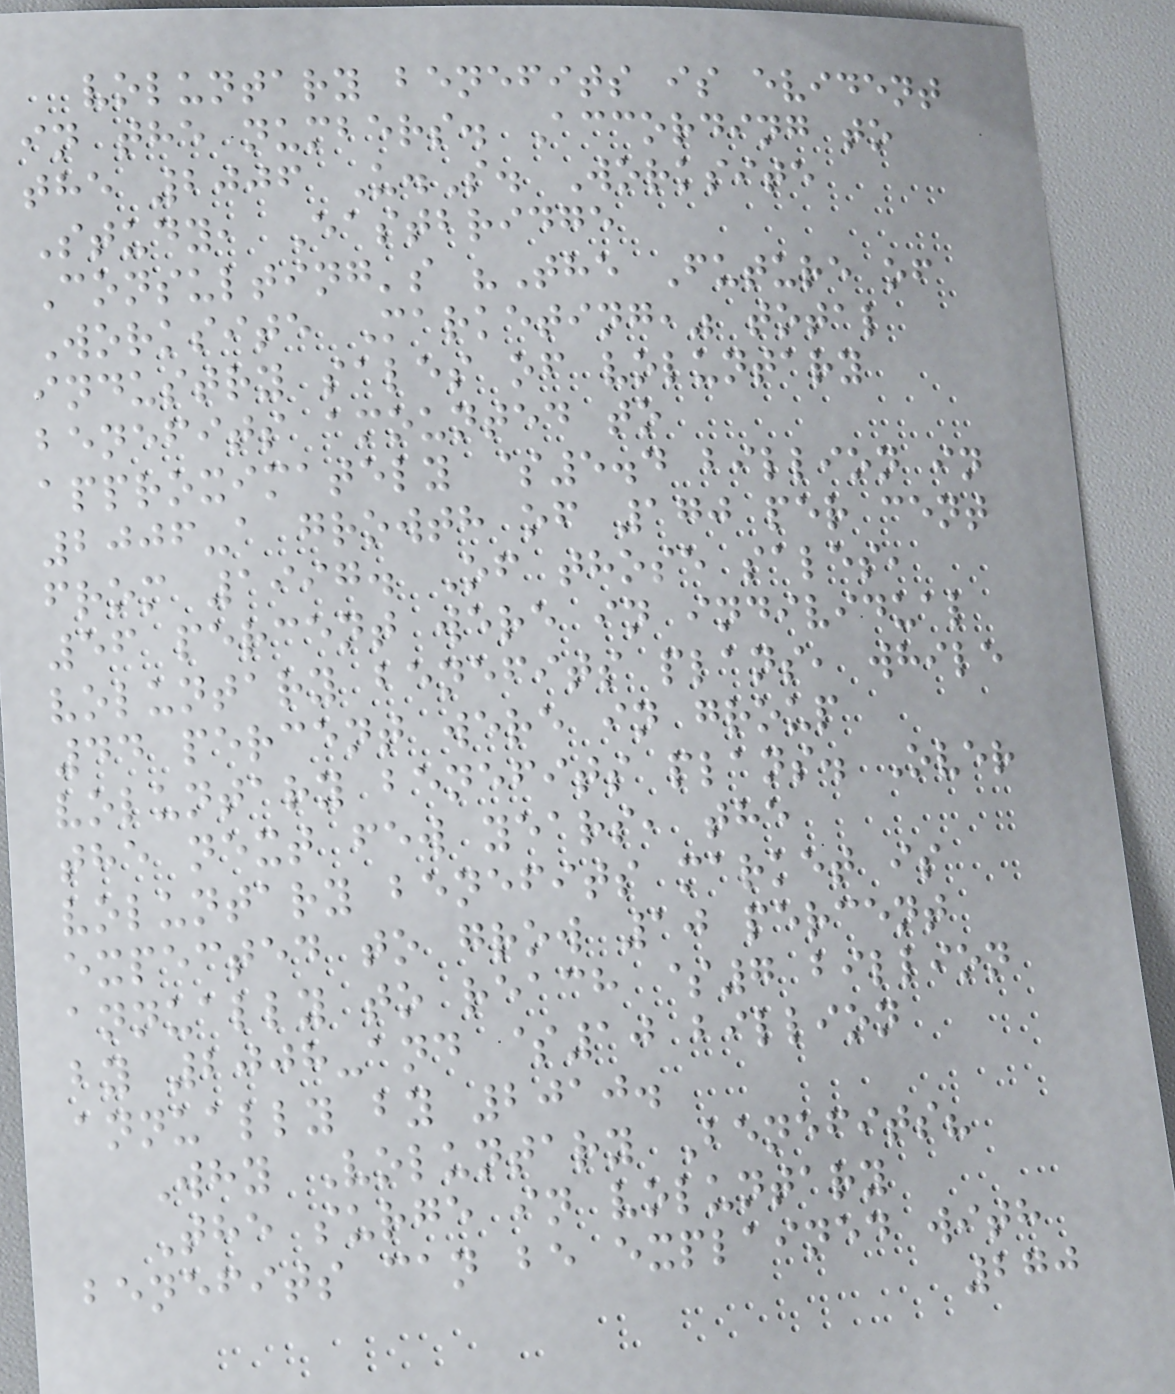voluntary benefits is evident
in the numbers. According to
the 2006 U.S. Worksite
Study, Eastbridge
Consulting's "The Future of
Worksite Marketing," total
industry sales of voluntary
benefits amounted to
approximately $5.4 billion in
2006-a growth of 170 per cent
from 1997. Of those sales,
56 percent were in individual
voluntary benefits plans, while
44 percent were in group
voluntary benefits plans. Over
the next few years, the
voluntary benefits market is
expected to grow 10 percent
annually to reach $7 billion
by 2008-and $10 billion
annually by 2010.
Why Voluntary Benefits?
The surge in voluntary
benefits can be explained with
270
